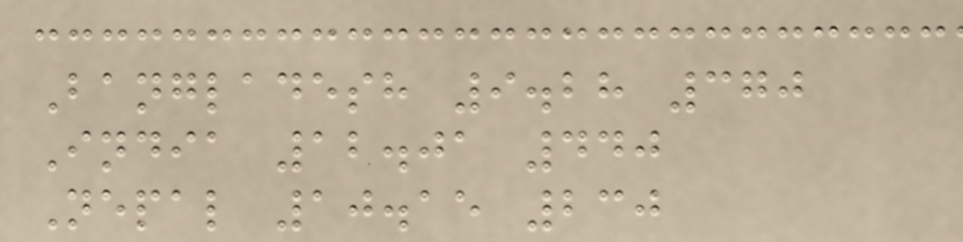Bangladesh 9.28 370
India 12.01 440
Nepal 10.15 230
